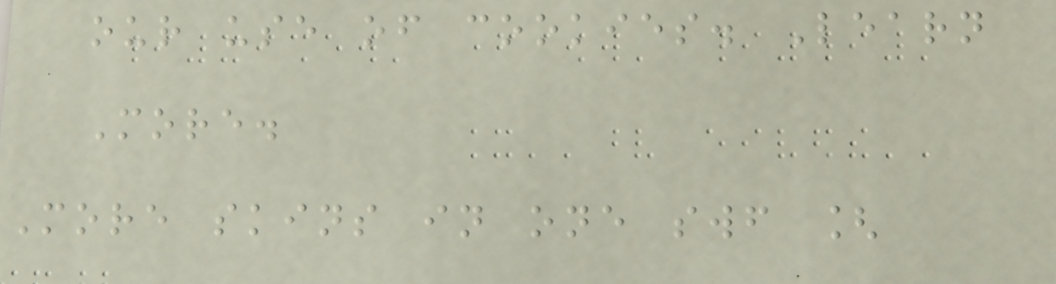our use of cookies. Learn
More.
More skins in one swf [
